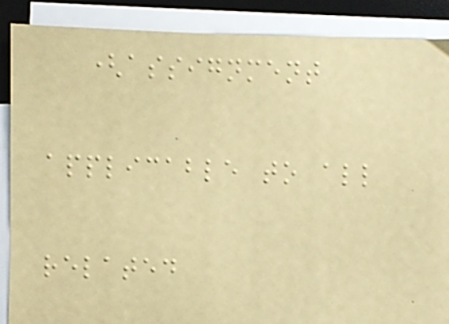(assignment
applicable to all
related
